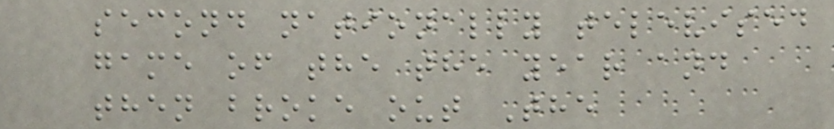second nationally televised
game of the the year and
then broke out The
